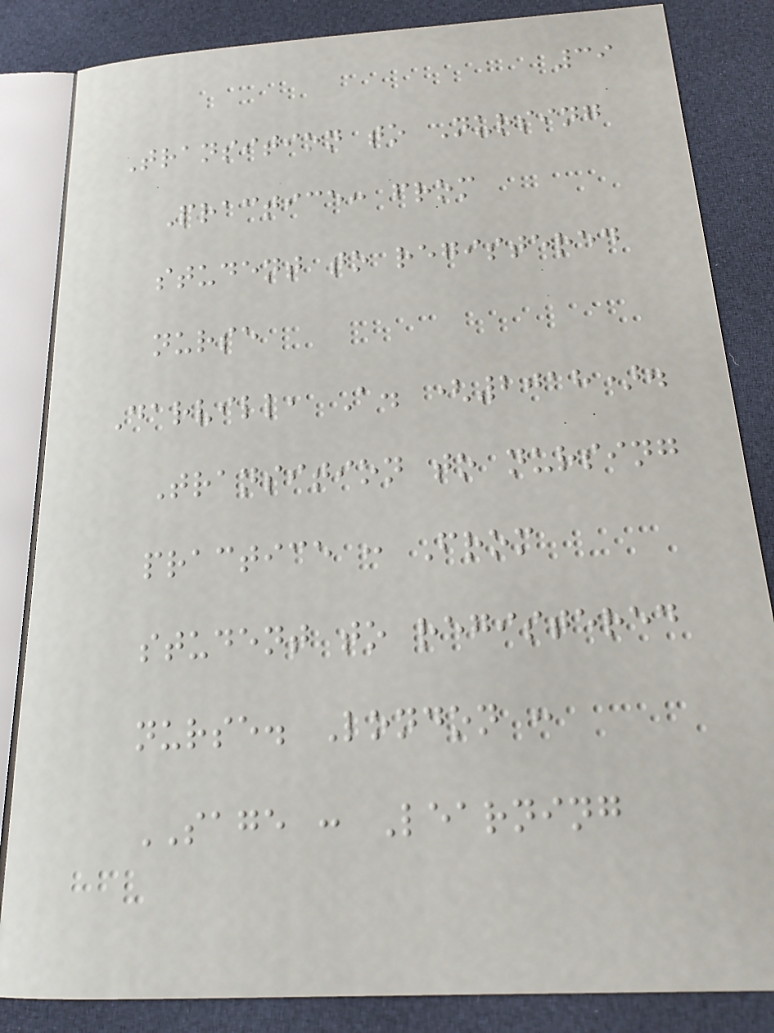39
Transition to Nursing
Practice: from
student to registered
nurse
Darvill, A. (2018).
Transition to nursing
practice : From
student to registered
nurse. London :
SAGE : Learning
